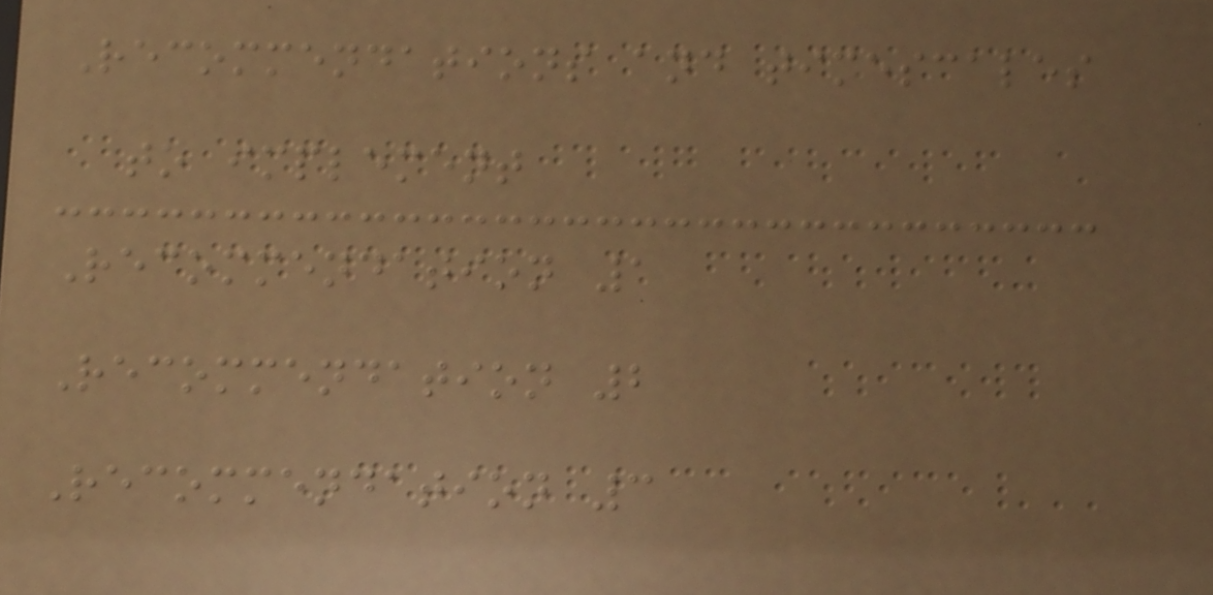Recommendations and timescales
to implement
Recommendation 1
Recommendation 2
Recommendation 3
